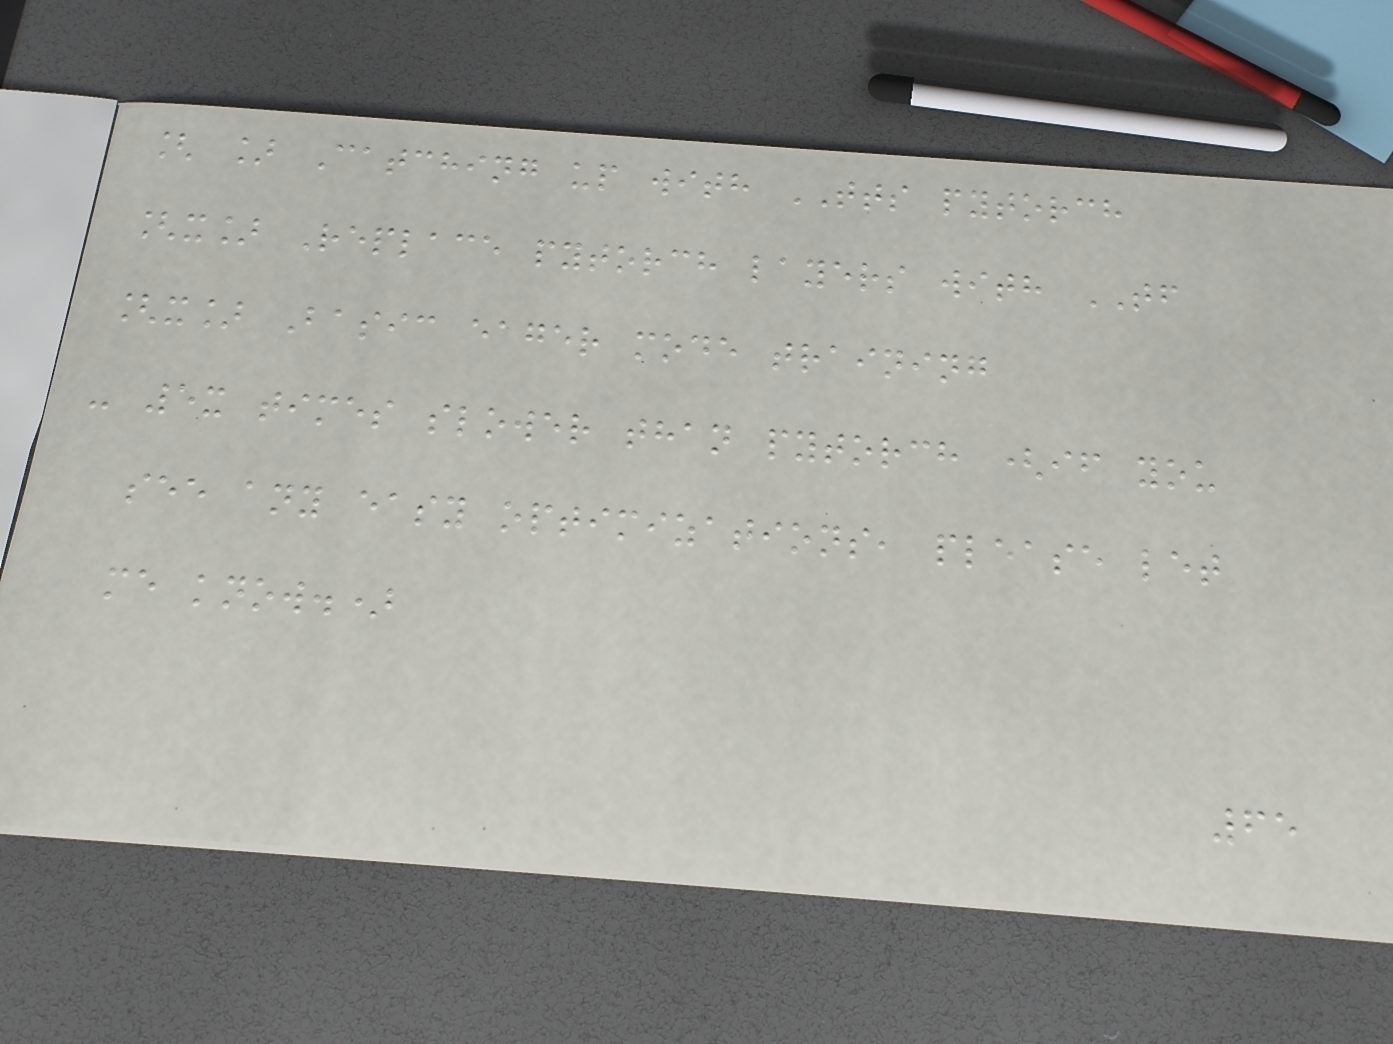[ ] Catching up with TTS pytorch
[x] Replace pytorch layers with TF
[x] Basic eager mode training
- 5x times slower than pytorch (if you
see any easy optimizations, please let
me know.)
65
